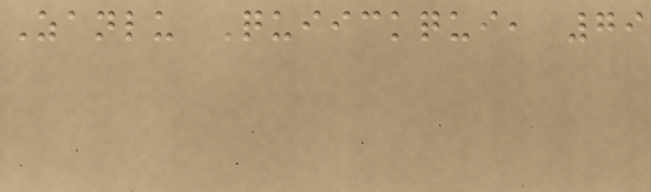Zanlu Quiickqui, 79
